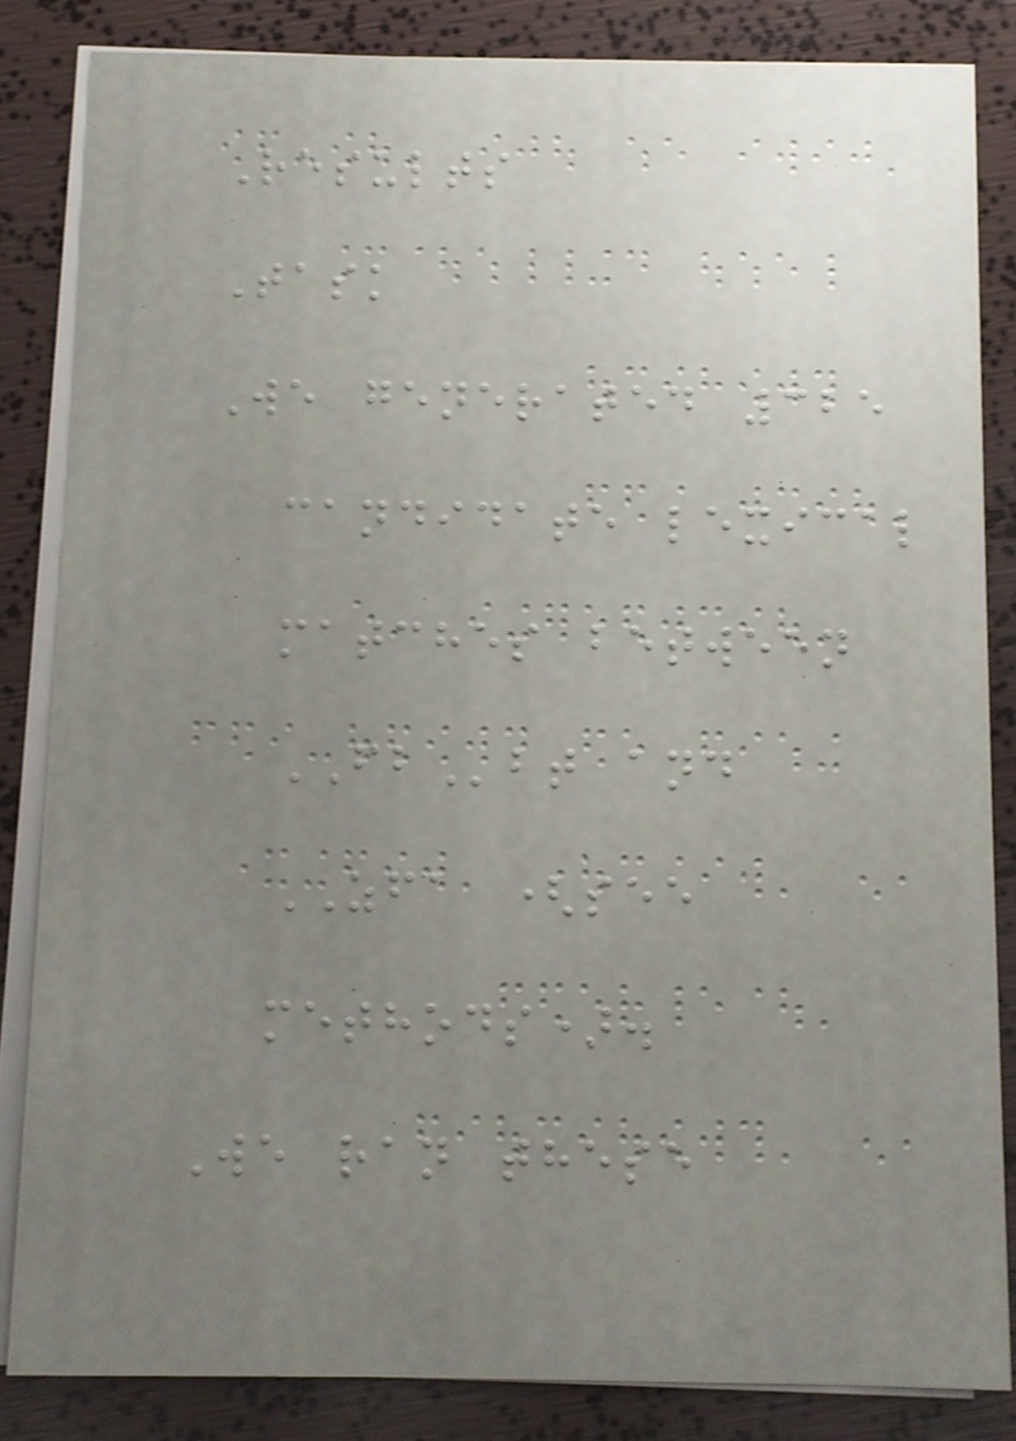Results
Task
We generated 325
candidate lexical
matches between
FBbt and
ZFA (see
methods).
We ran these
